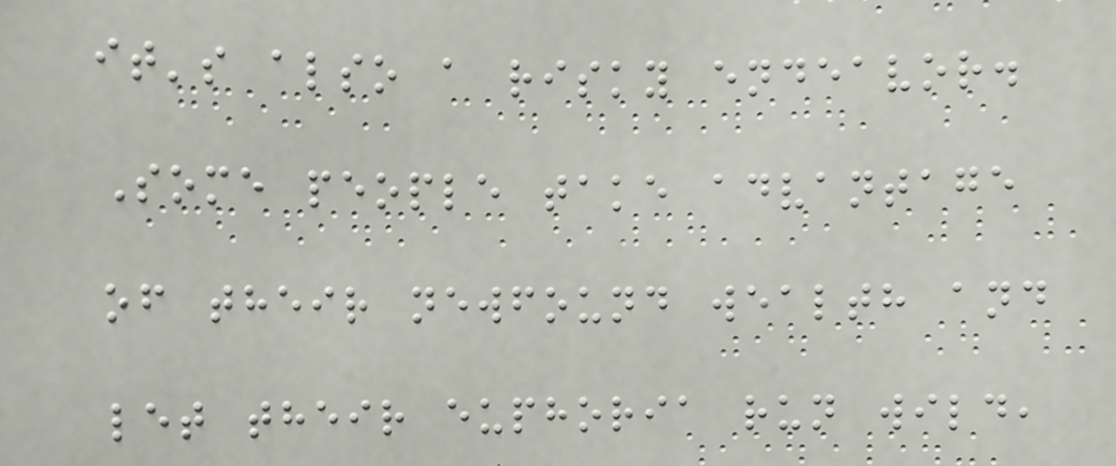it's also a risky endeavor.
Some people take advantage
of their newfound wealth and
let their euphoria run wild,
